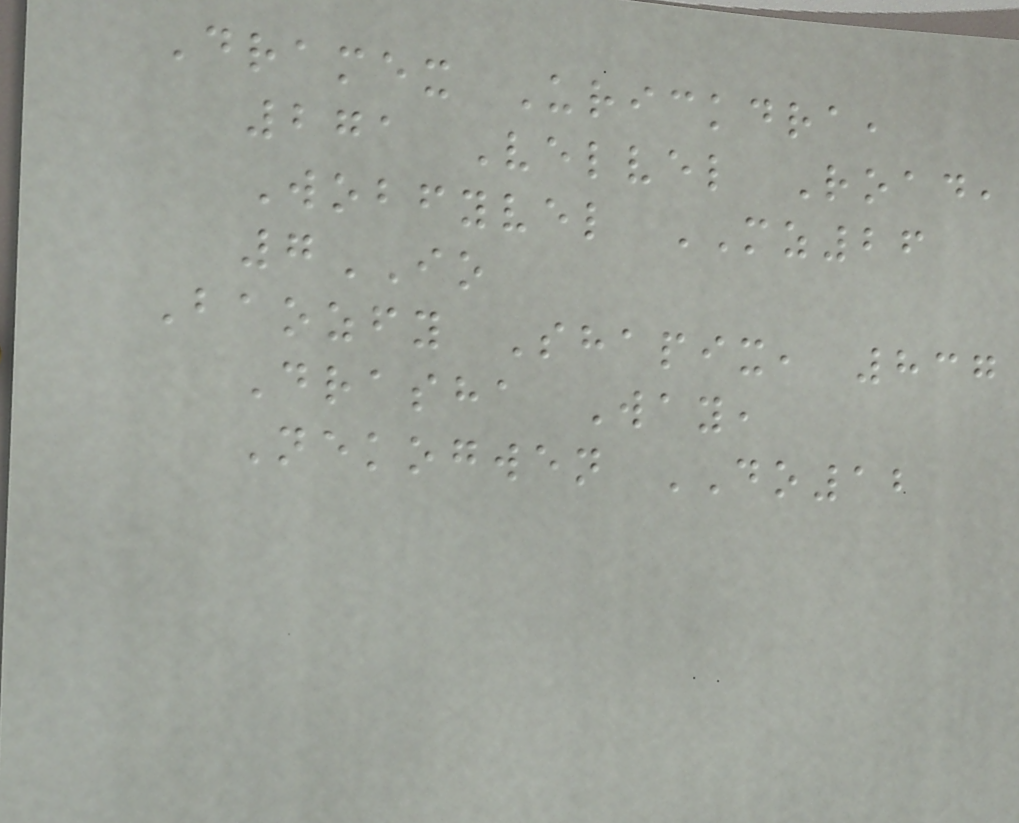Dramex Urickdra,
271 Velvel Road,
Wobfyvel MZ26
7IO
Baozfy Shapix, 837
Drasha Way,
Nekogwen DO12
